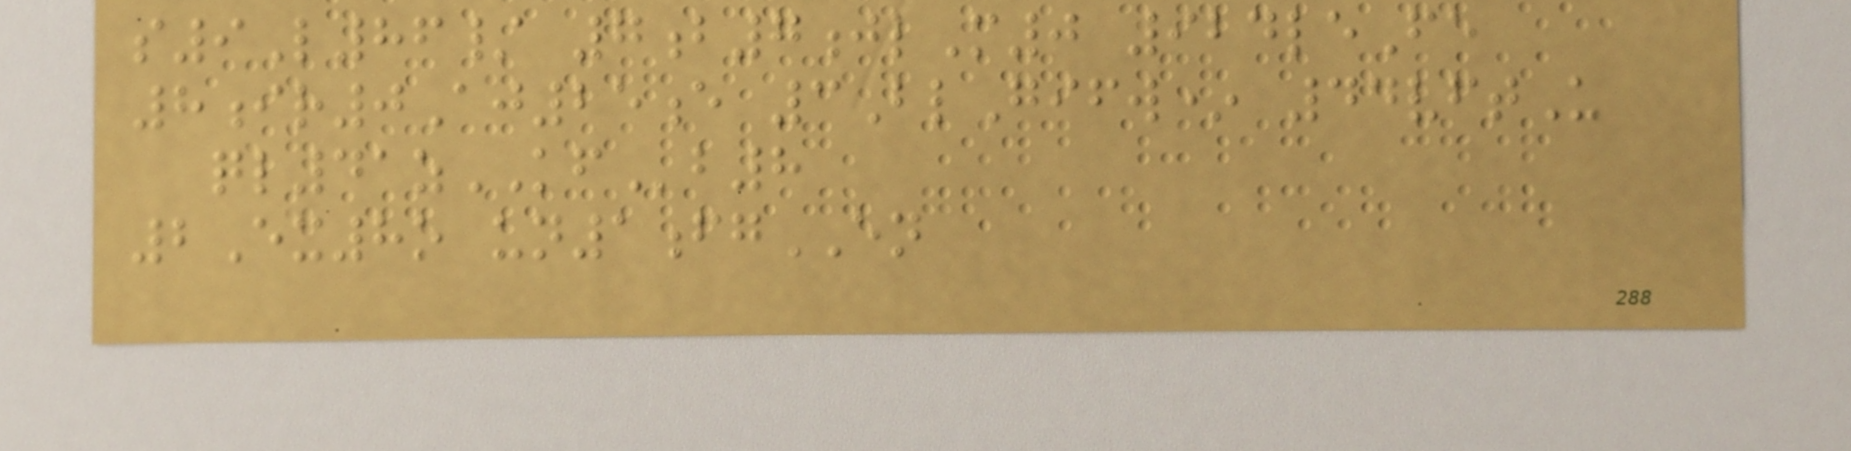s9L86/ 7b7jlM0 924leFe
8ir0Aj25e 3BlGifw* 44vftU
ql41zKFb8
2Ex8o un1fgEN
